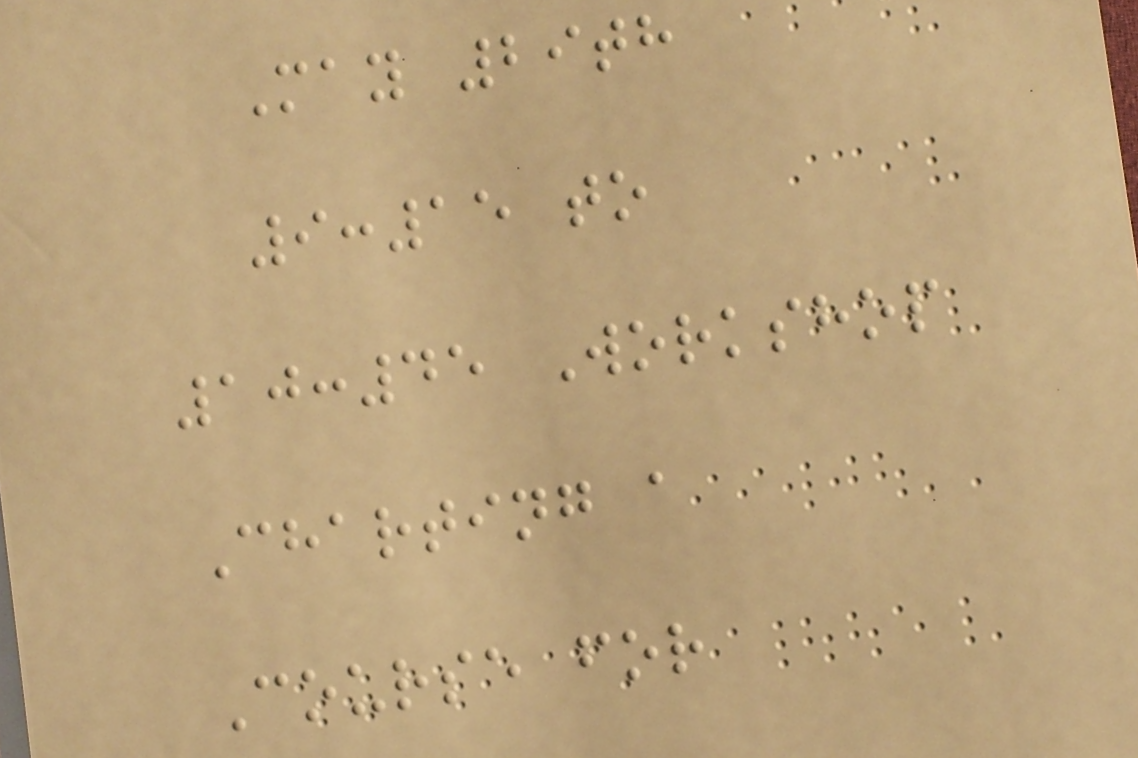May 29th
9:15 to
10:45 Workshop
Charting a
Course for
